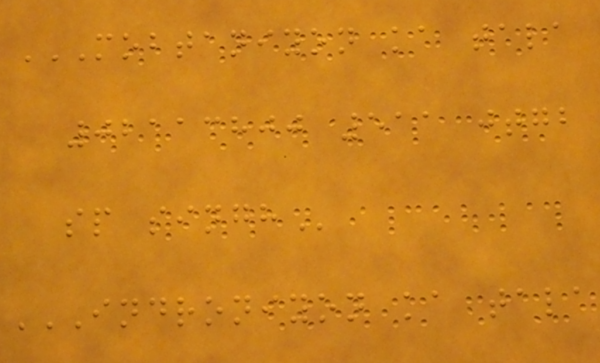MOBTANIYON KA TALA
02113800 511 JTGB
SP SINGH
INDRONIYON KA TALA
